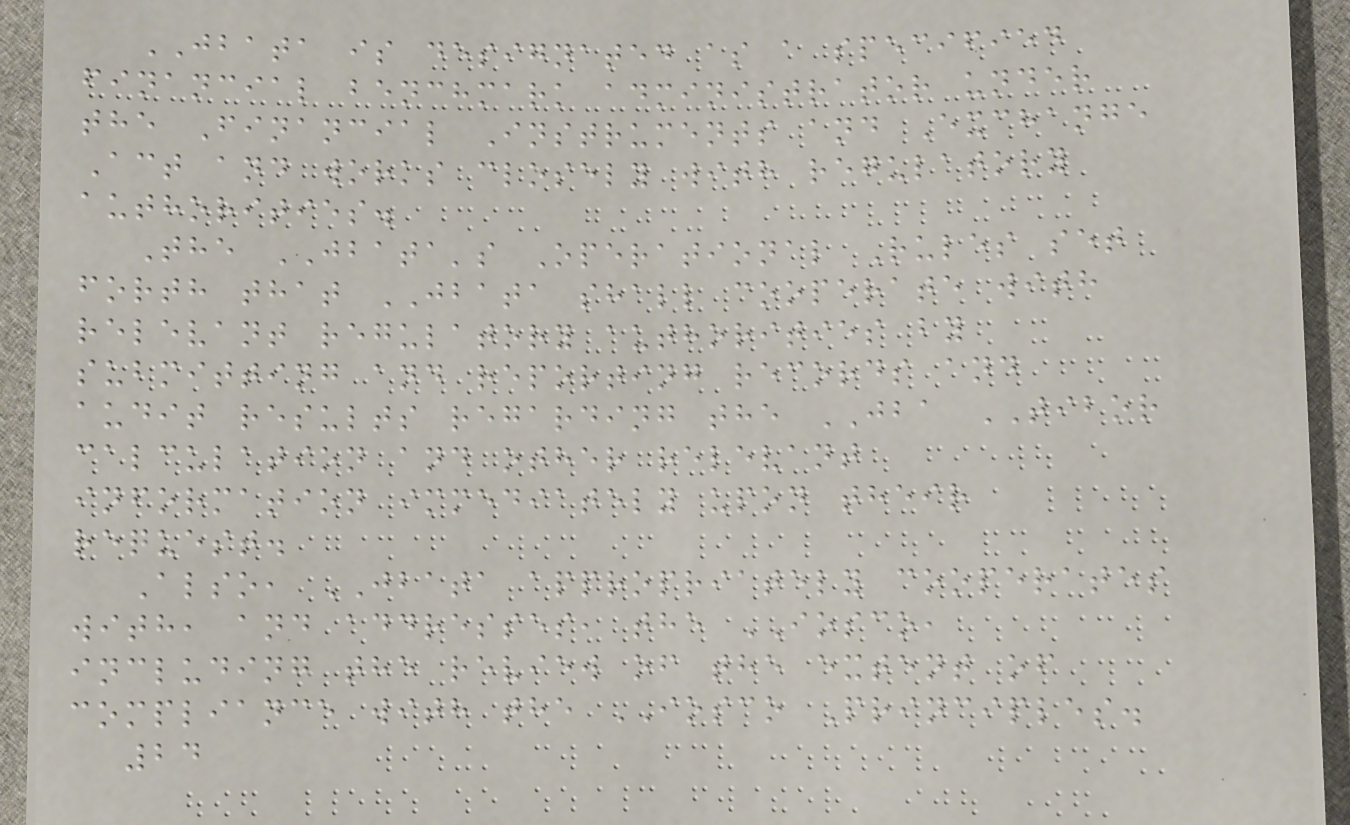JBATA is designated as a specified
financial benchmark administrator under
the Financial Instruments and Exchange
Act and works closely with regulatory
authorities.
The JBATA's Operational Rules set
forth that JBATA shall cooperate with
relevant regulatory authorities by
submitting and reporting records and
audit results regarding the JBA TIBOR
calculation and other relevant
information immediately upon their
request.
Also, JBATA appropriately cooperates
with, and addresses, the IOSCO,
including the review of the extent of
compliance with the IOSCO Principles.
24
